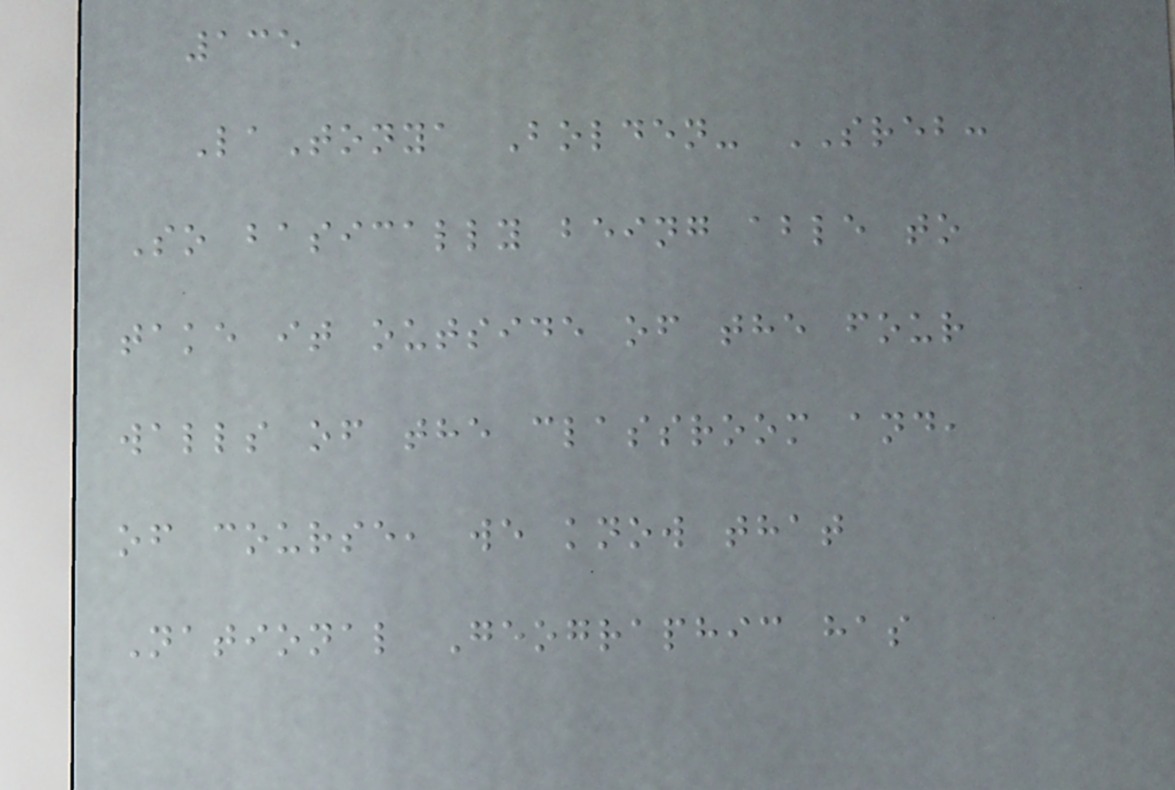135
LaTonya Bolden- SREB:
So basically being able to
take it outside of the four
walls of the classroom and,
of course, we know that
National Geographic has
